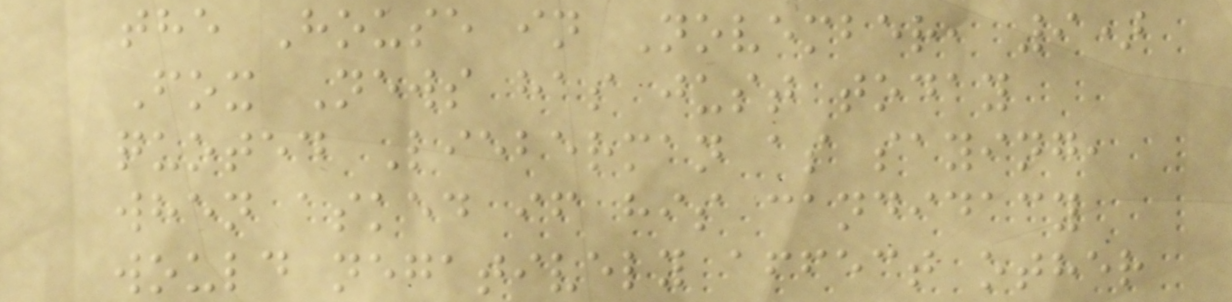the House in November, 9)
Fox News has just today
quoted Lieberman as saying,
when asked if his candidacy
would negatively affect other
